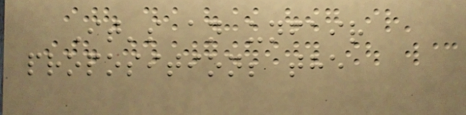It's an unfair
proposition; the
